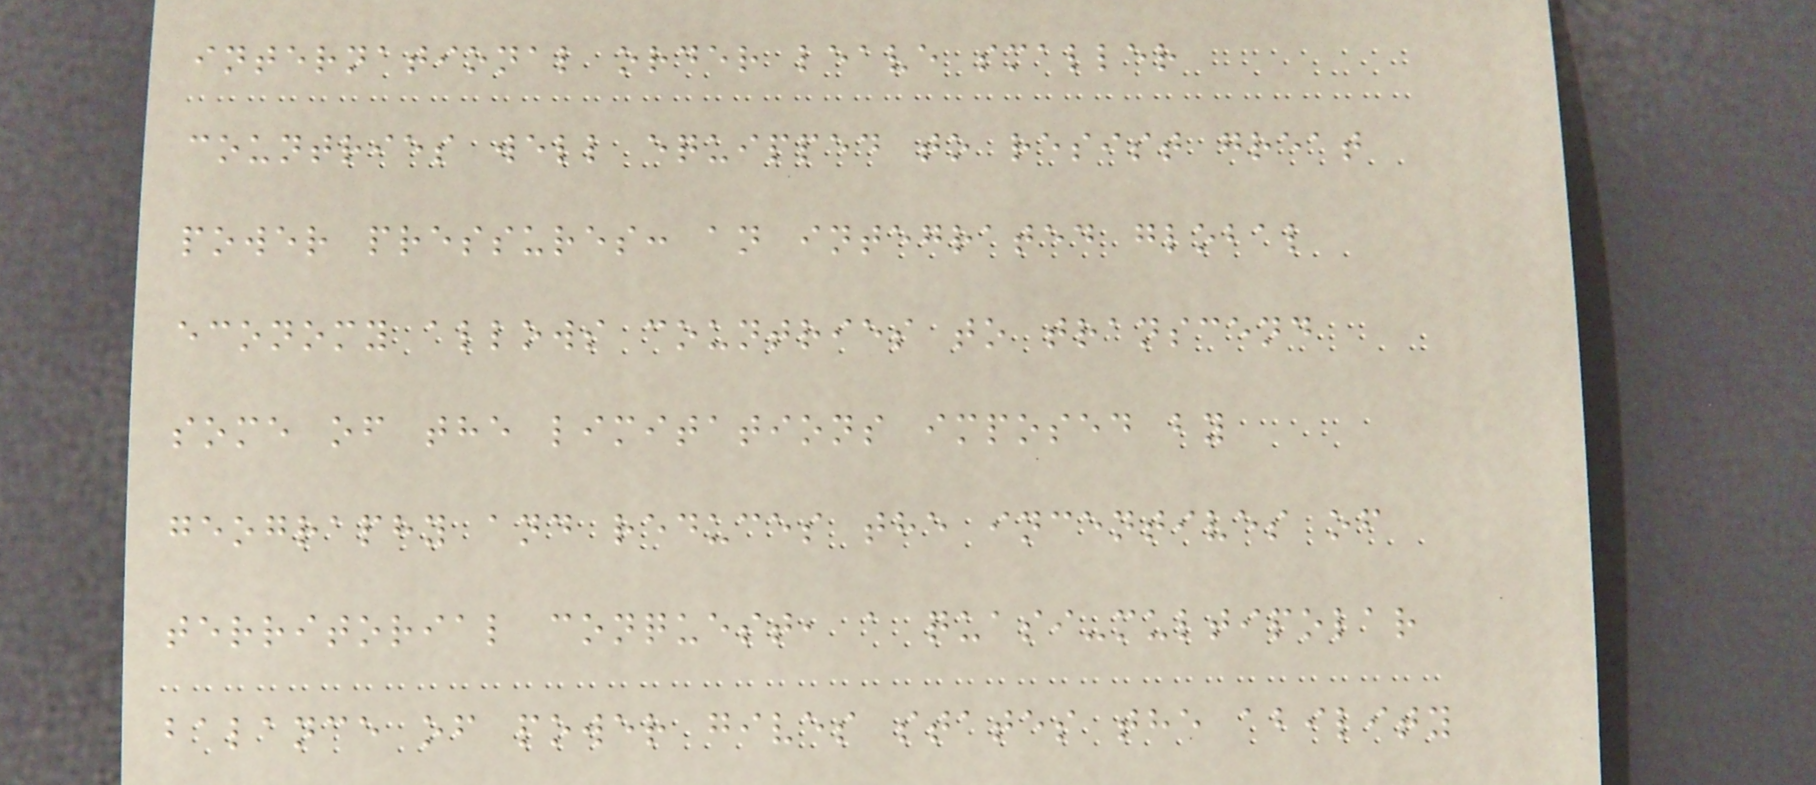international order leave smaller
countries well equipped to resist great
power pressures: an integrated global
economy allows countries to transcend
some of the limitations imposed by
geography and reduces the incentives of
territorial conquest, a quasi-multipolar
balance of power gives states the ability
